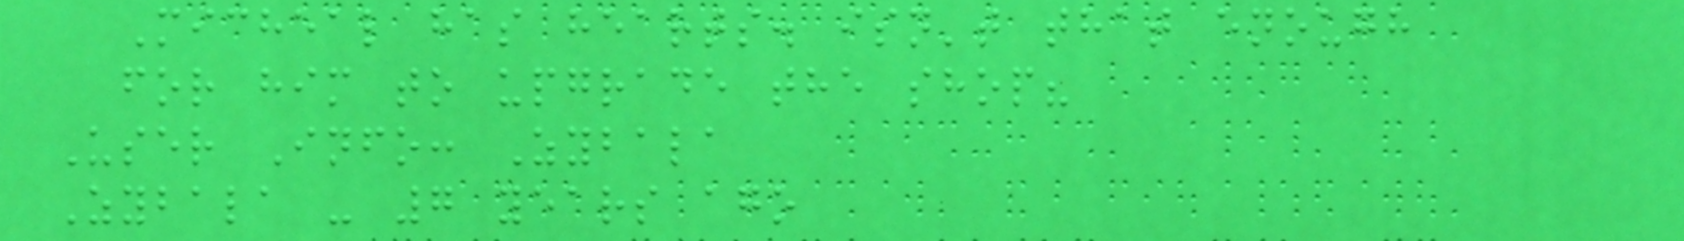Micheal has hearts. isn't that enough
for him to upgrade the shop?
User Info: Zybala
Zybala - 7 years ago
